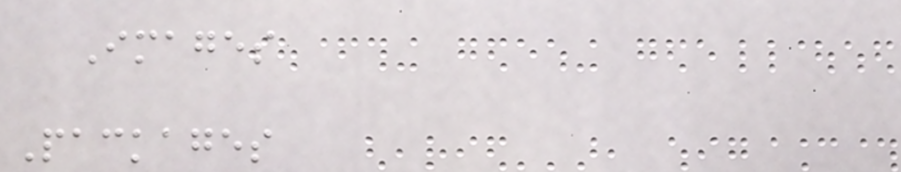Images
Packages
